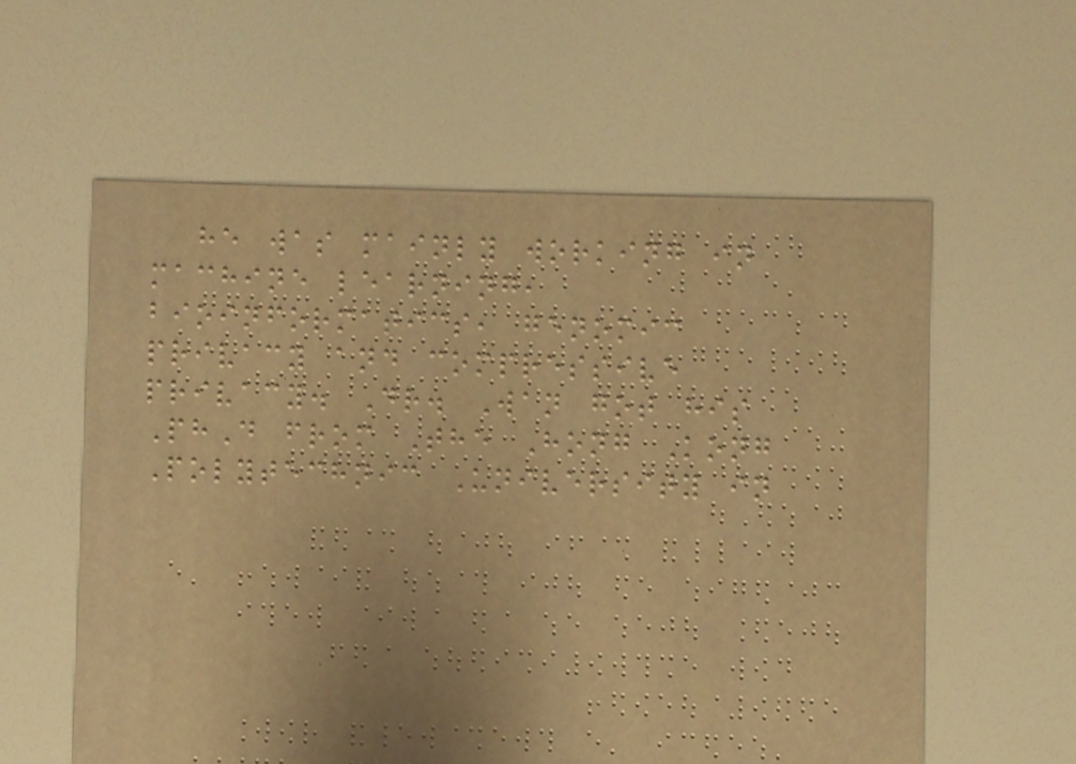he was mainly working in
machine learning,
bioinformatics, genomic
privacy and compressive
privacy. Dr. Wan got his
PhD from The Hong Kong
Polytechnic University in
